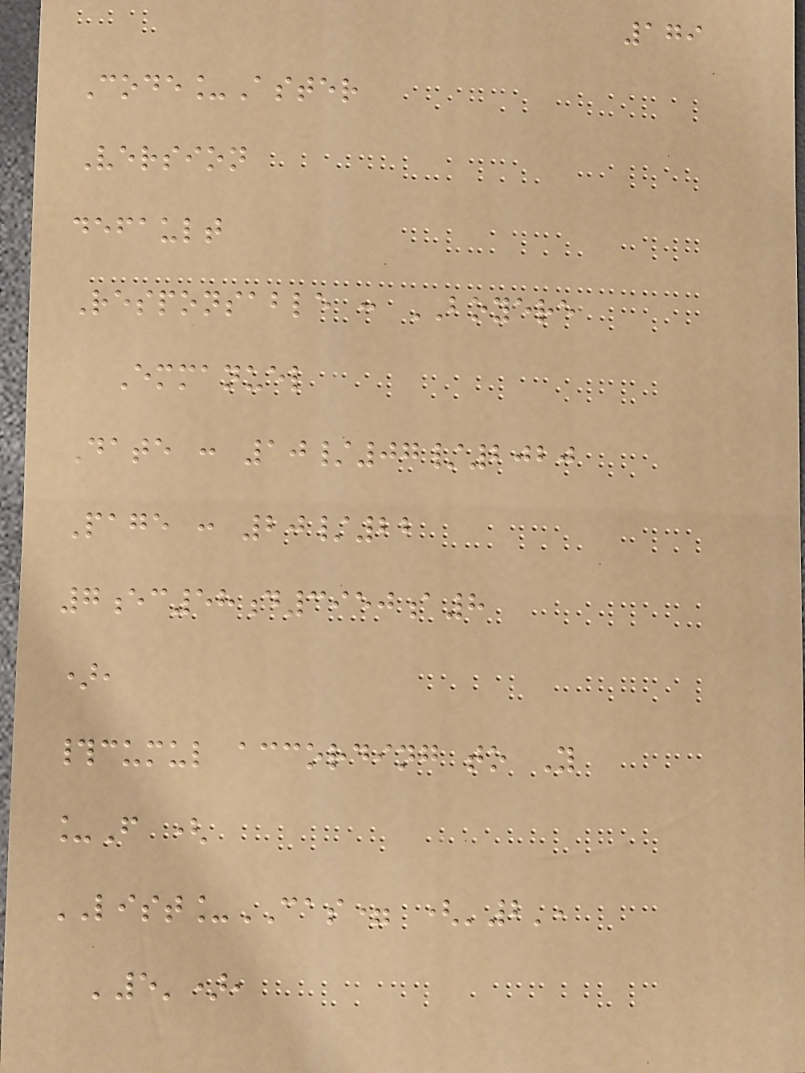179
Code_Aster
Version
default
Responsable : BOYERE
Emmanuel
Date : 10/07/2020
Page : 20/22
7ec58d3950a8
),
#cumul according to Y
_F (
LIST_CAS= ('2',
'5'),
